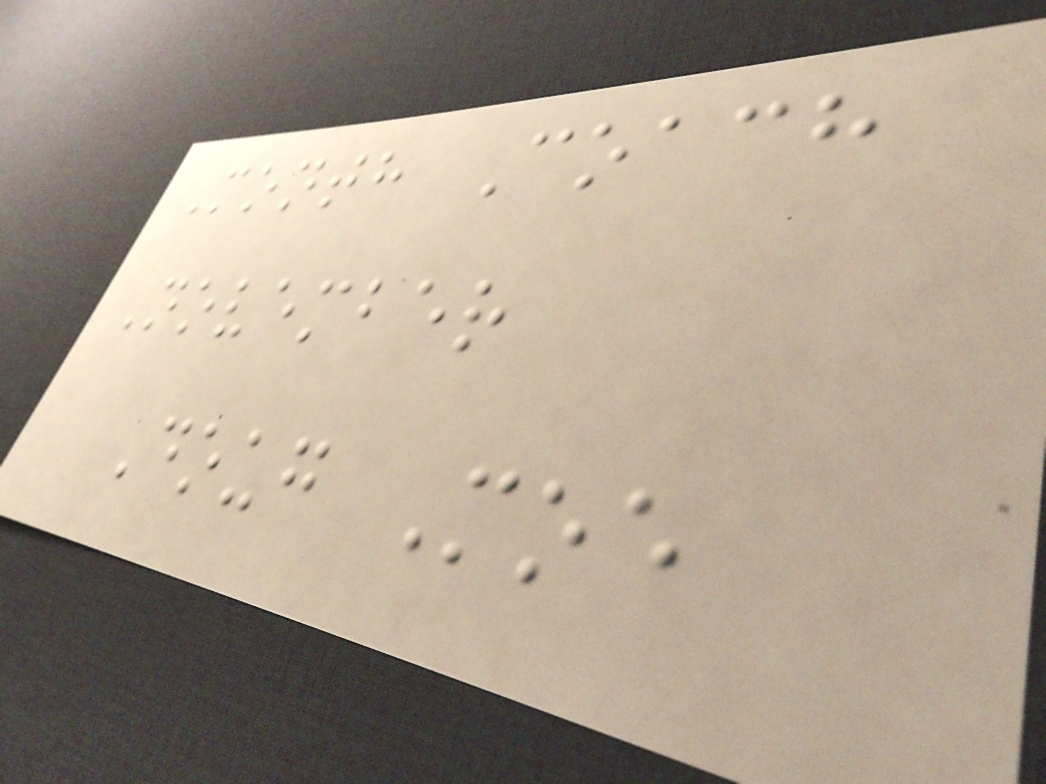Month Coach
November
Doug Moe
